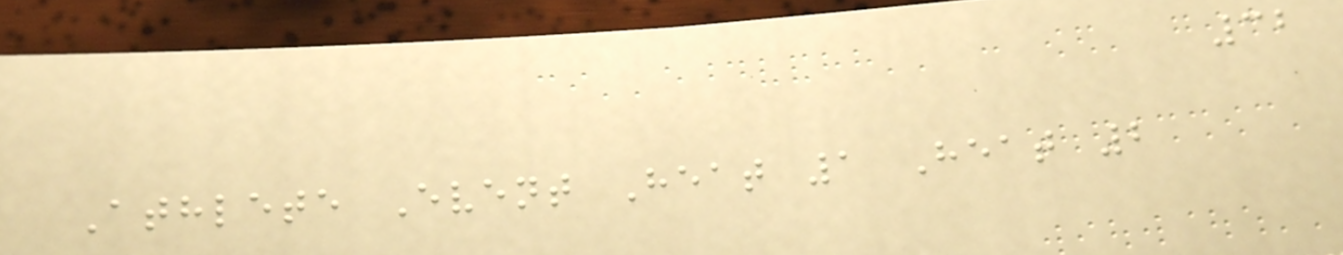32
Athlete Event Heat 1 Heat 2
